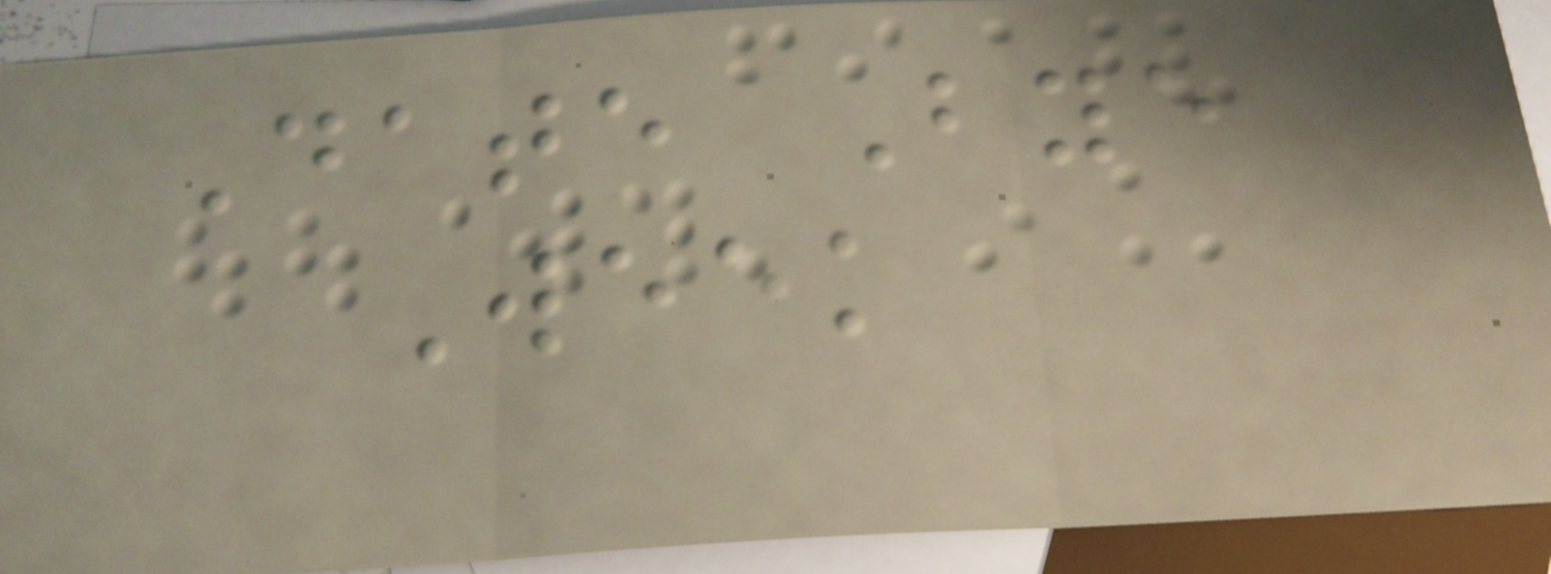Date Bye
Week
